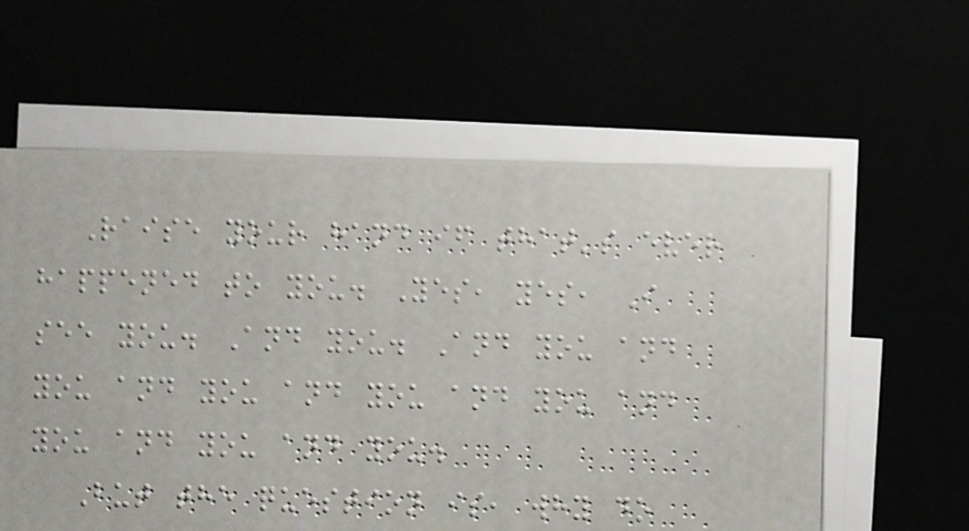Raise your hand if that's ever
happened to you. Yes, yes, I
see you. And you. And you and
you and you and you and you and
you and you and you.
But the question is, why do
